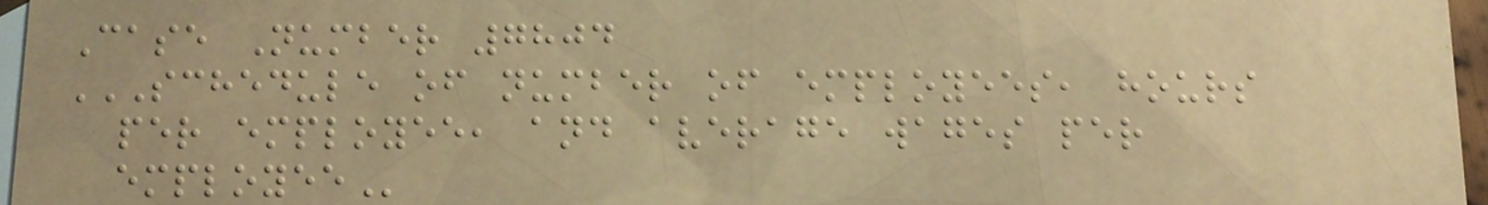Case Number 7804
SCHEDULE OF NUMBER OF EMPLOYEES, HOURS
PER EMPLOYEE, AND AVERAGE WAGES PER
EMPLOYEE
